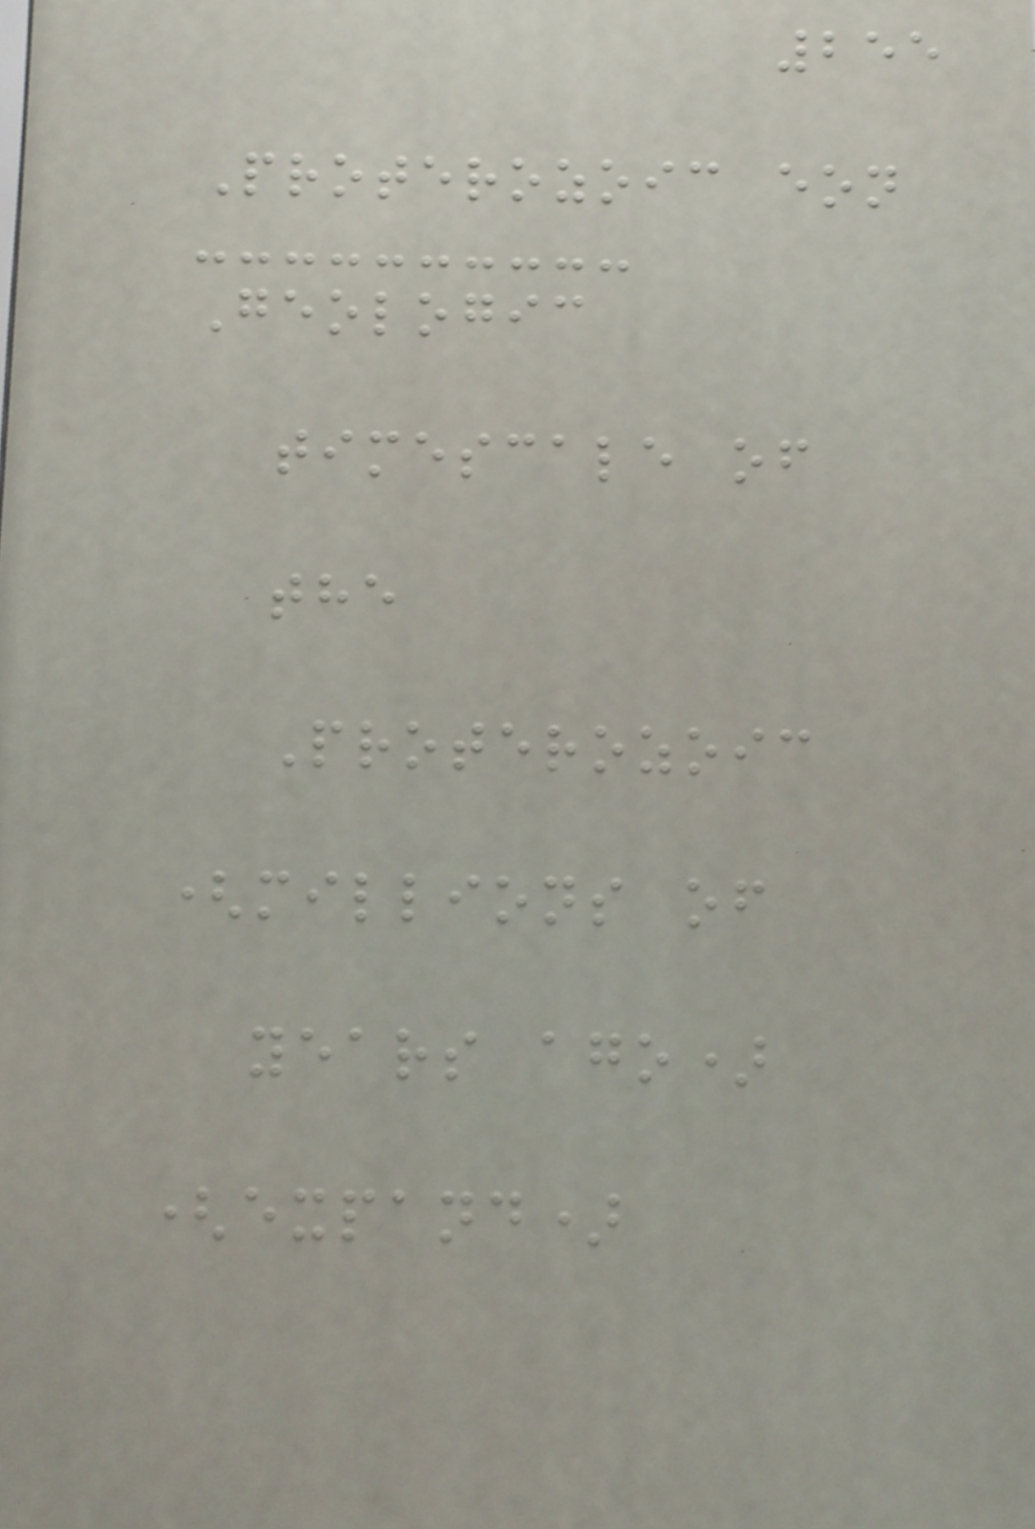255
Proterozoic eon
Geologic
timescale of
the
Proterozoic
(millions of
years ago)
(expand)
